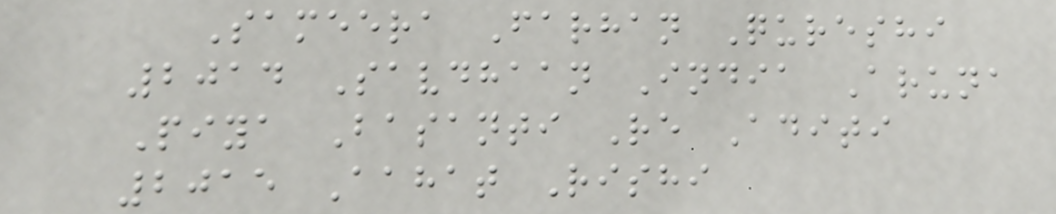Sameera Farhan Qureshi
2014 Savdhaan India Aruna
Piya Basanti Re Aditi
2015 Aahat Rishi
